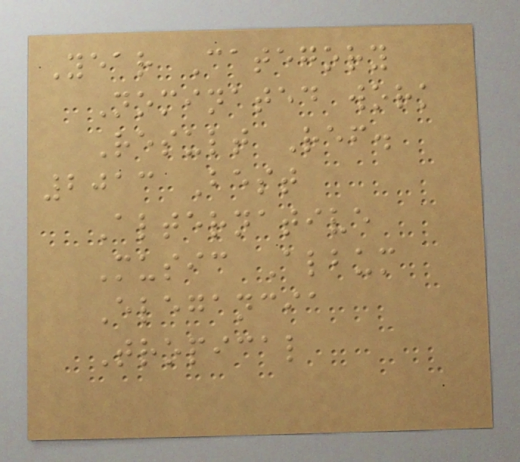Year Category
Nominated work
Result Ref.
2013 Best
Alternative
Music Album
Elegancia
Tropical
